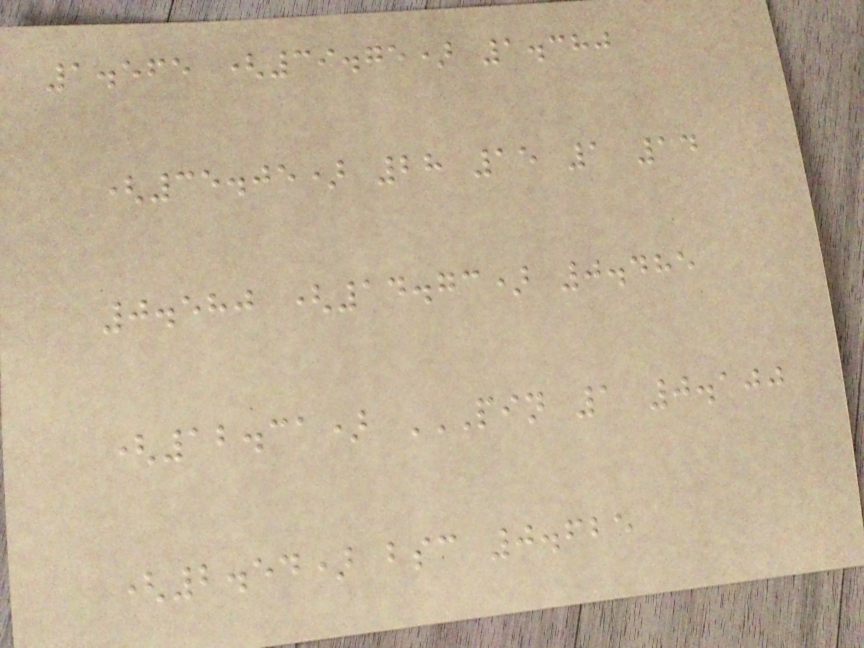1.565 (39.75) 1.380
(35.05) 28 15 1 14
0.580 (14.73) 0.485
(12.31) PIN 1 0.100
(2.54) BSC 0.625
